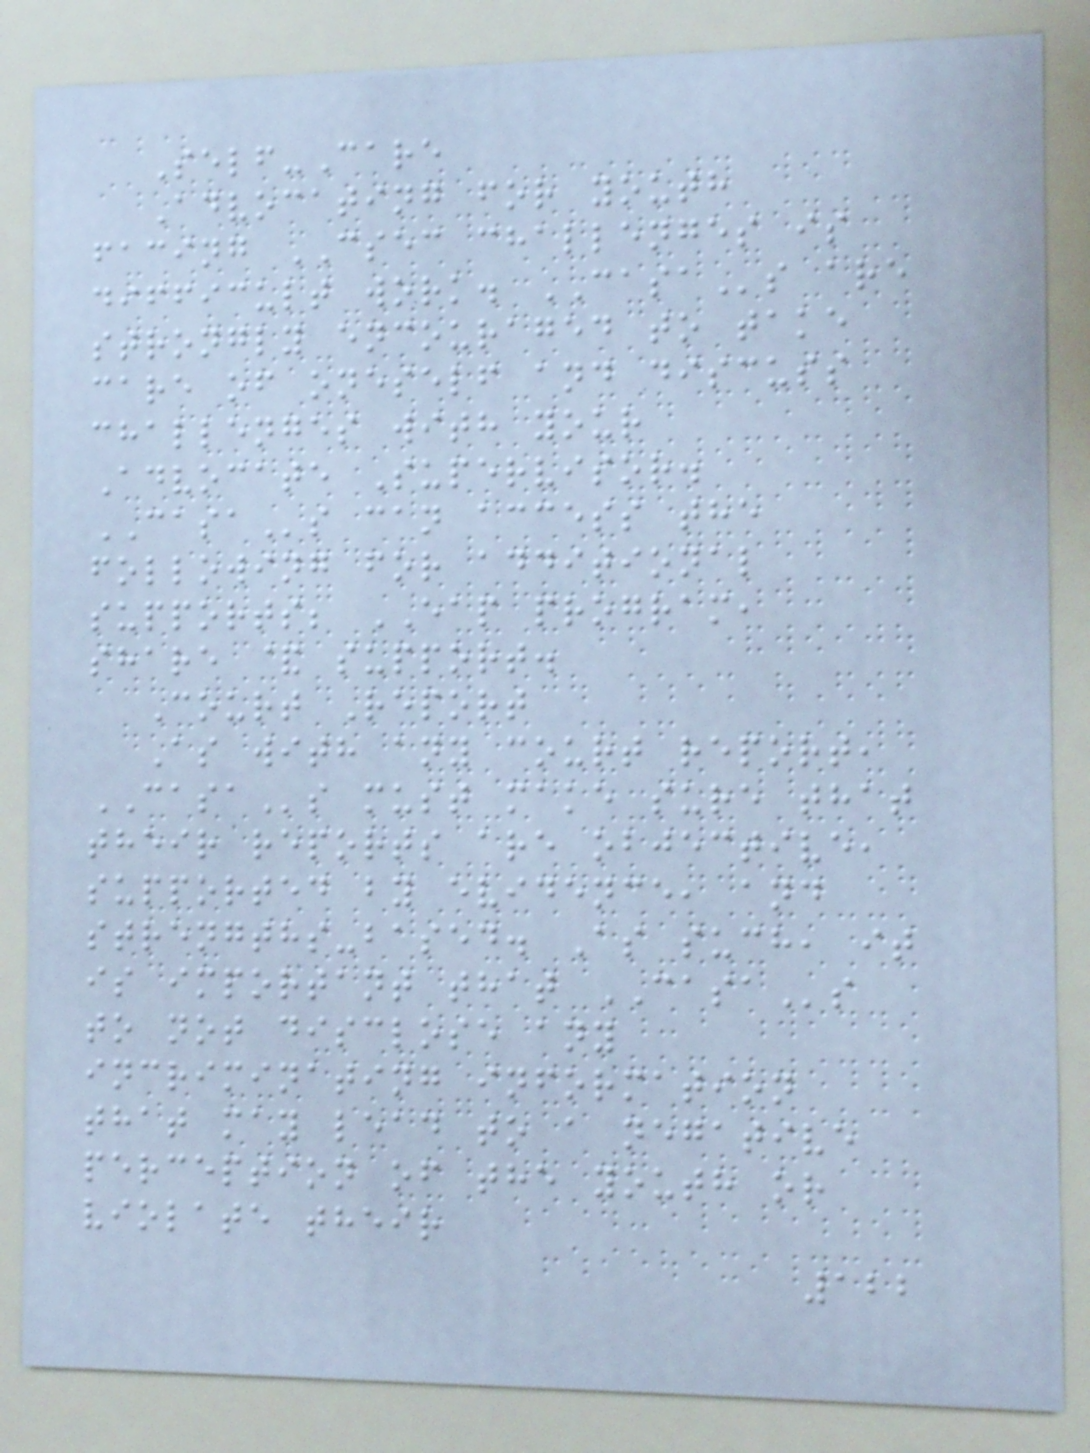Self-Care
Advocating for youth
facing CSEC challenges is
difficult work. CASAs are
strongly encouraged to take
care of oneself and discuss
challenges with your
Advocate Supervisor.
CASAs can access the
following for additional
supports; EAP program,
share & support.
Court Report
As with any court report,
CASAs must make sure that
their reports are objective,
supported by evidence, and
strengths-based. As such, it
is important that CASAs
to not disclose any
incriminating information
that may lead to a negative
perception of the youth or
violate their
122
